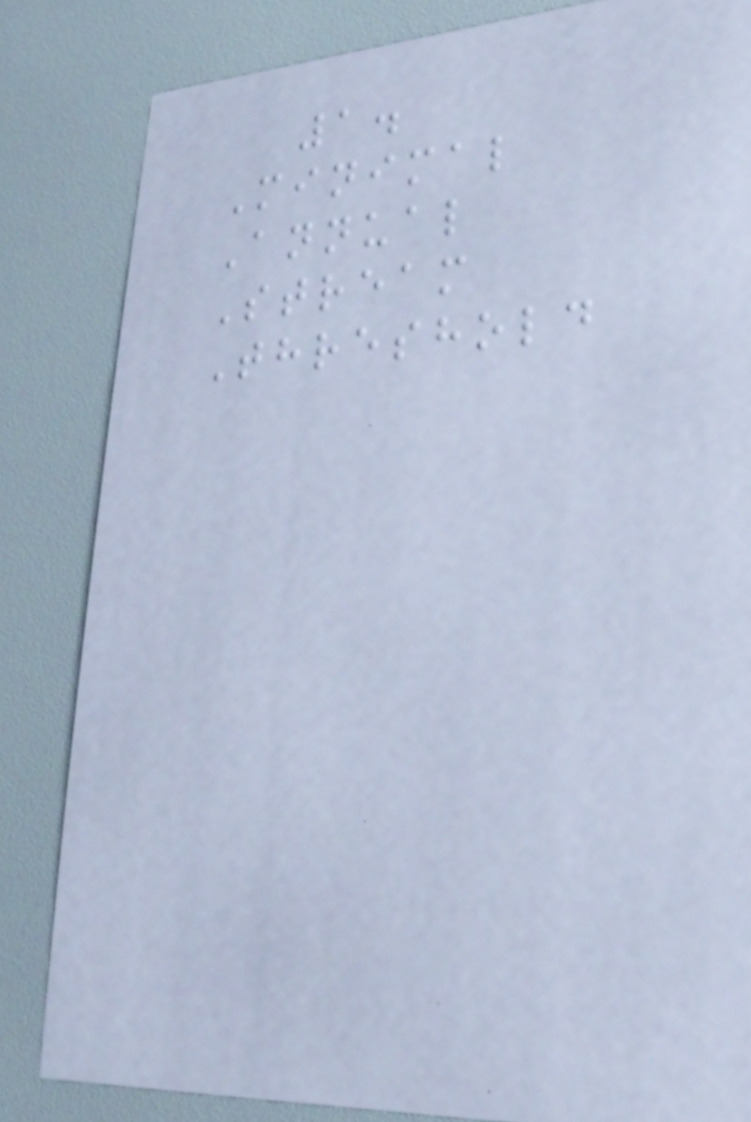1.
Minimal
Annual
Stream
Threshold
